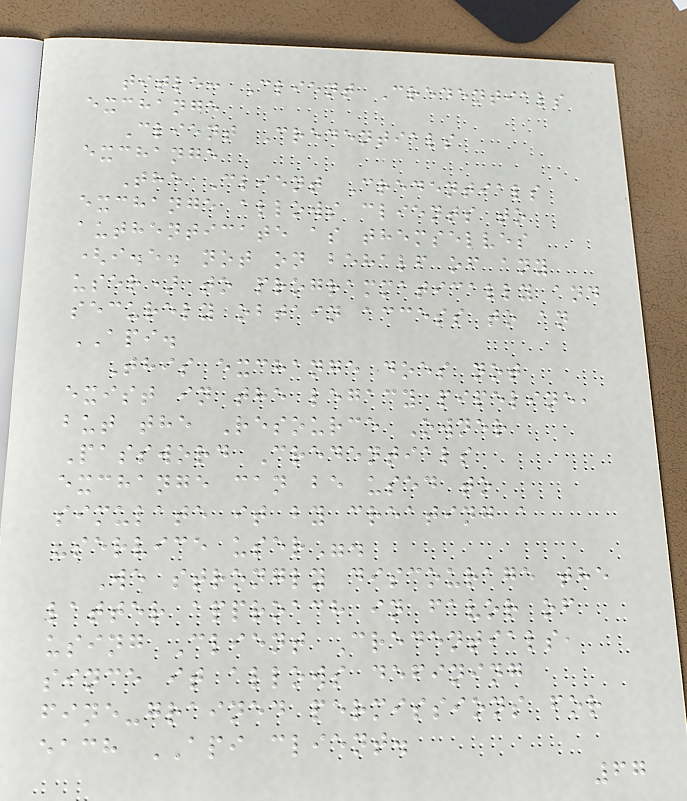title: Client Credentials
exchange
Client Credentials
exchange
The Client Credentials
exchange allows clients to
authenticate as themselves
(i.e. not on behalf of any
user) to programmatically and
securely obtain access to an
API.
This exchange does not
exist in the legacy pipeline,
but the Resource Owner
Password Credentials
exchange can be used to
simulate it by creating a
"service user".
We strongly discourage the
latter approach in favor of
using Client Credentials,
since it allows defining
fine-grained permissions for
each API client.
67
